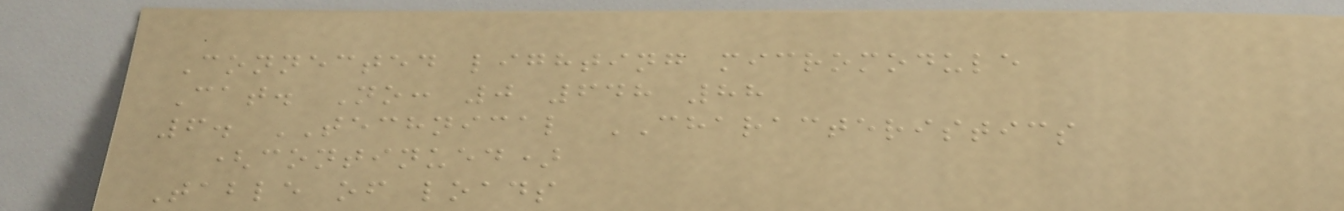Connected lighting micromodule
Cat. No: 0 648 88
6. TECHNICAL CHARACTERISTICS
(continued)
Table of loads
